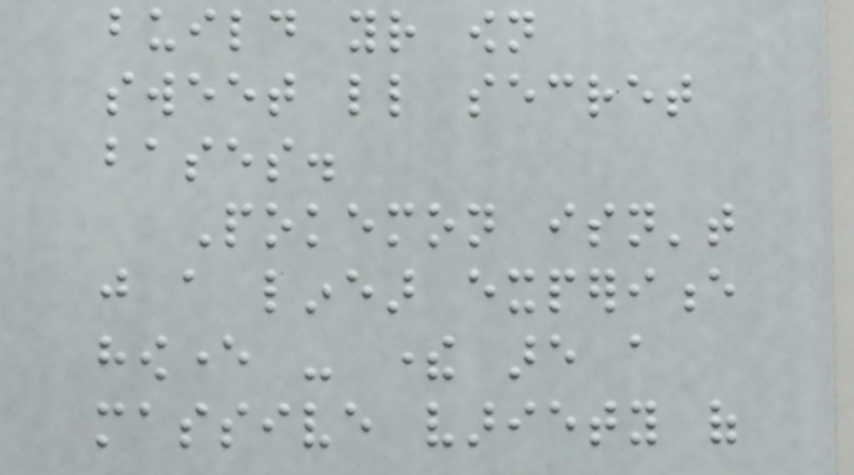build your own
sweet little secret
bases.
Pokemon isn't
just a linear experience
however - there are a
massive variety of
